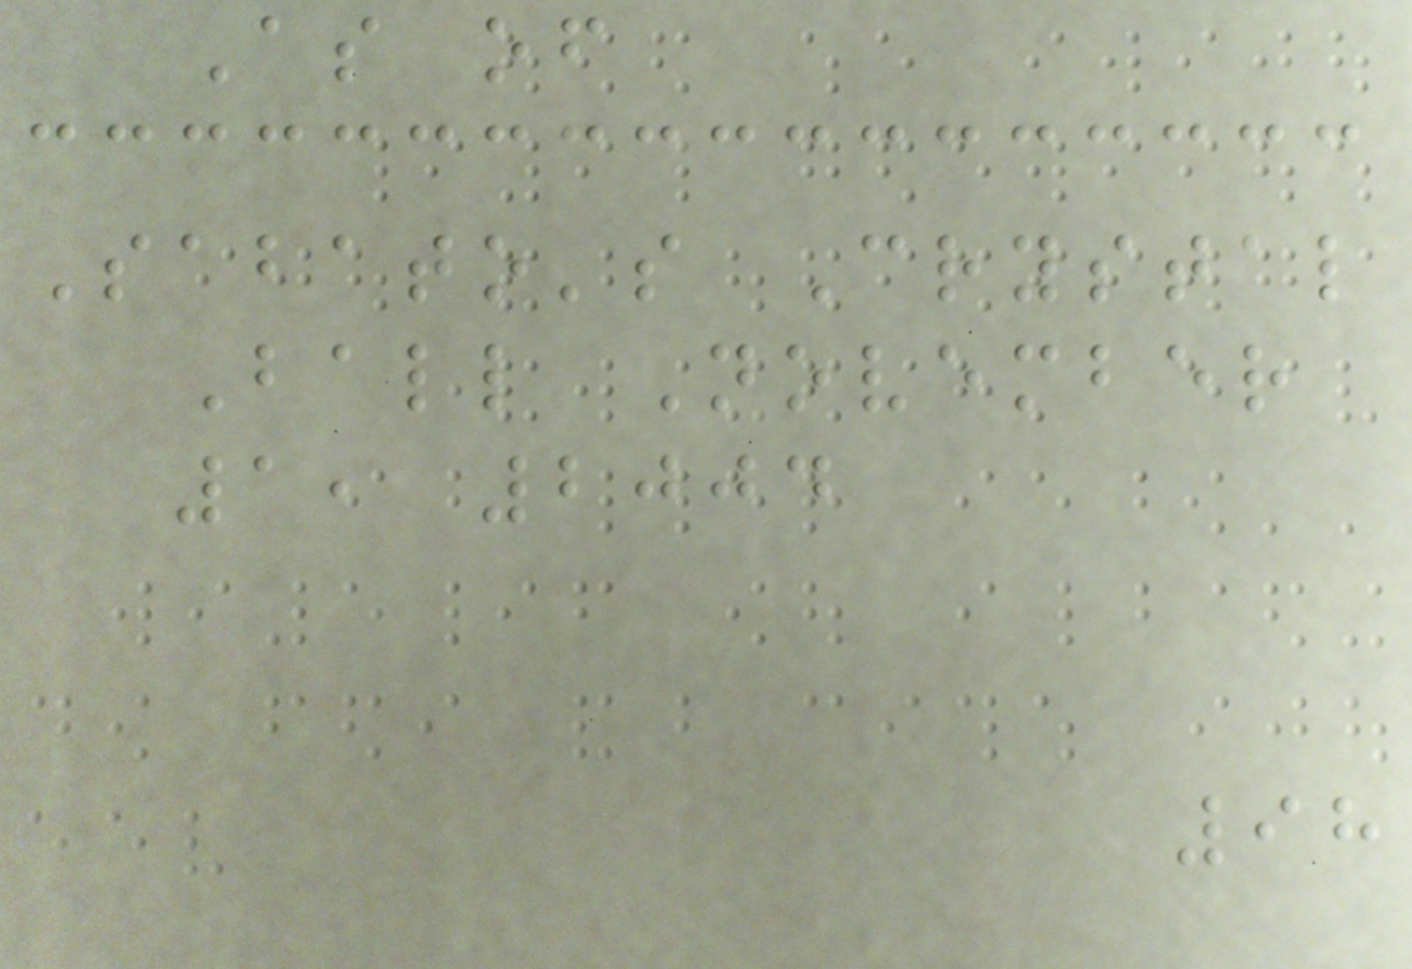As of
Sabato's Crystal
Ball November
1, 2004
98
